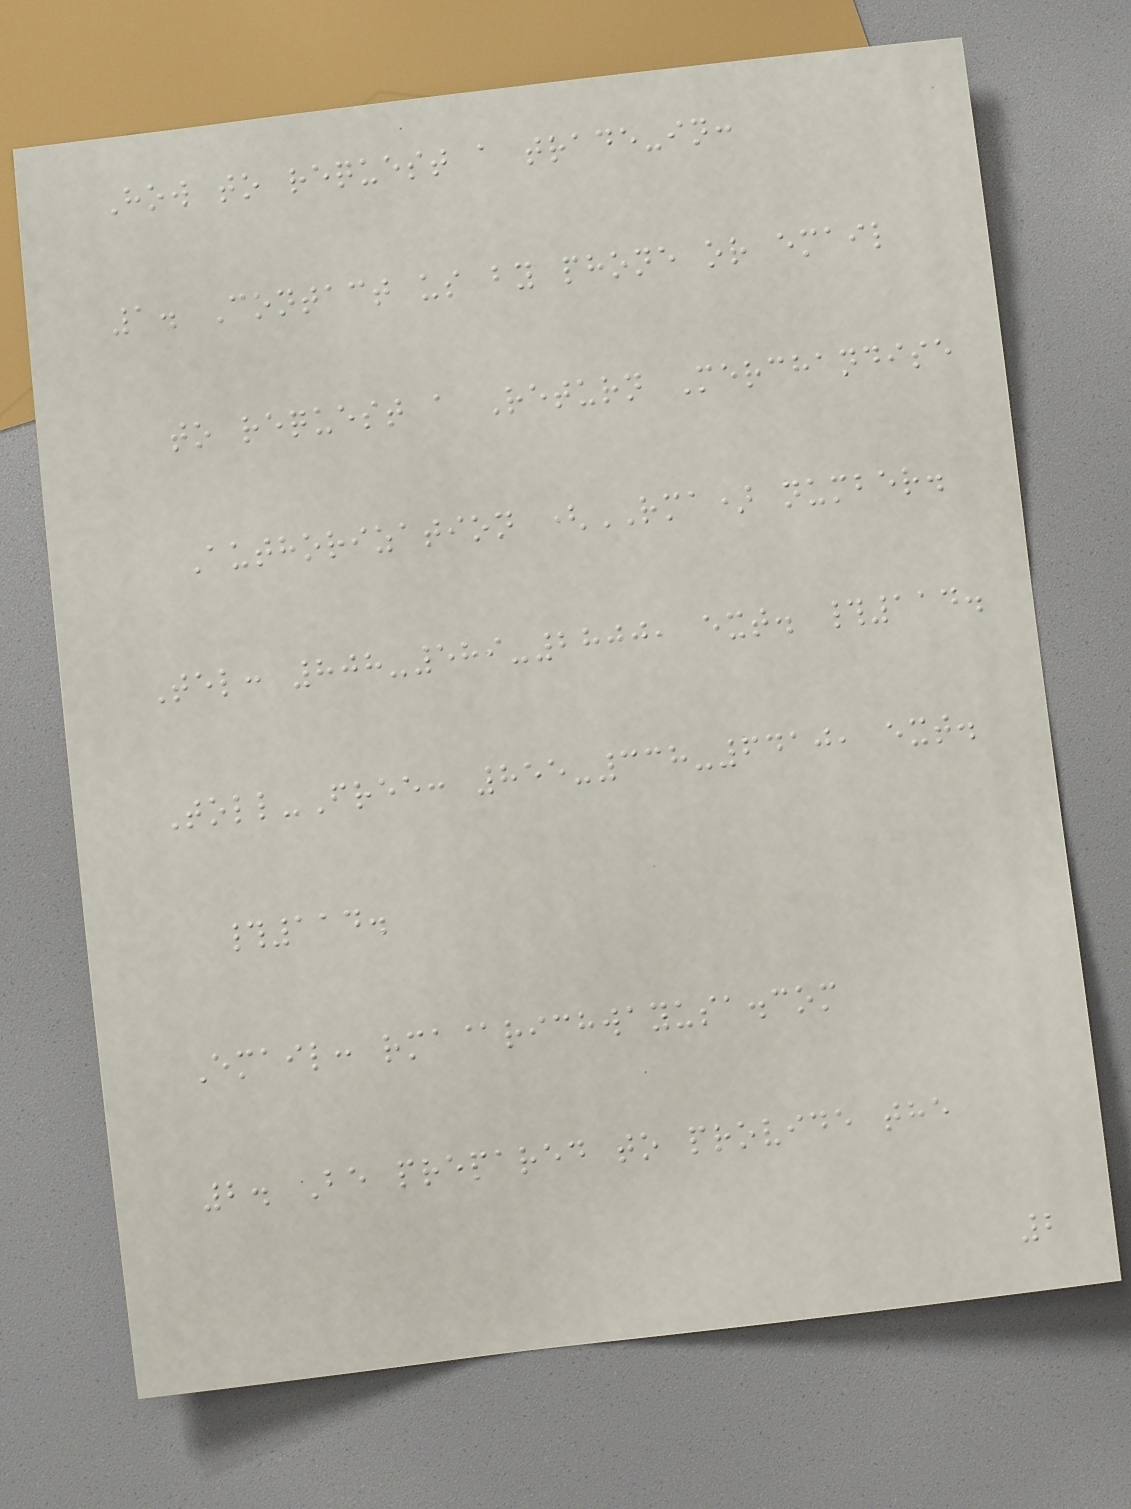How to request a trade-in:
1. Contact us by phone or email
to request a Return Merchandise
Authorization (RMA) number.
Tel: 808-589-2800, ext. #114.
Toll-Free: 855-338-6410, ext.
#114.
Email: rma@richwayusa.com
2. Be prepared to provide the
2
